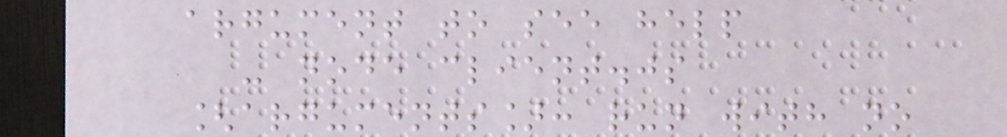argument to see help
- node client.js
[arguments]: run with no
